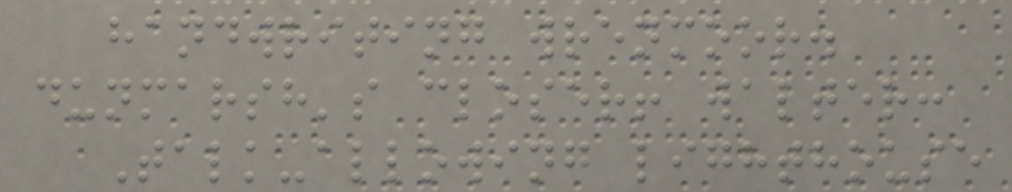handwriting wrenmoor.
dunmarsh's closer! walter:
Talk-allowing lighthouse
